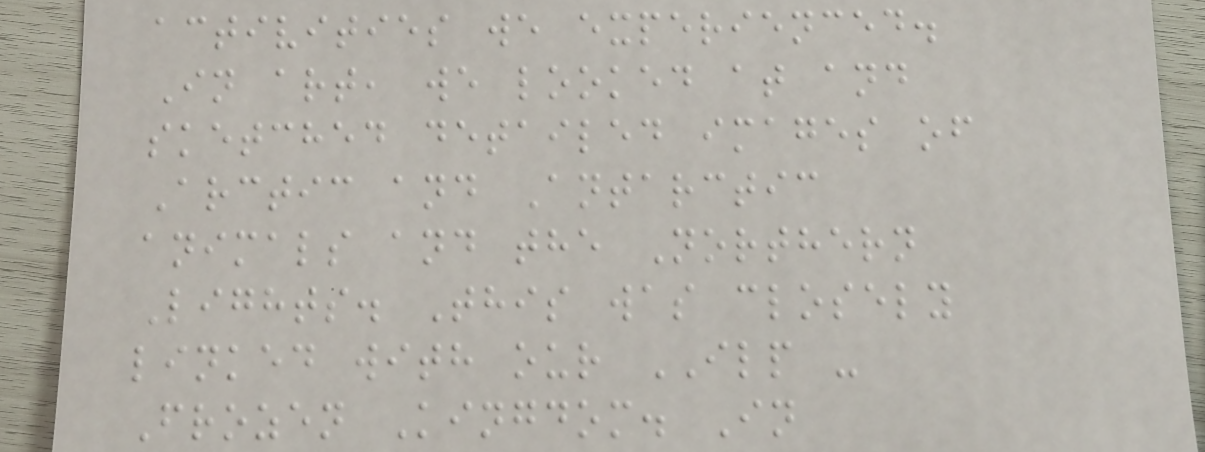activities we experienced.
In art, we looked at and
sketched detailed images of
Arctic and Antarctic
animals and the Northern
Lights. This was closely
linked with our ILP -
Frozen Kingdom. In
